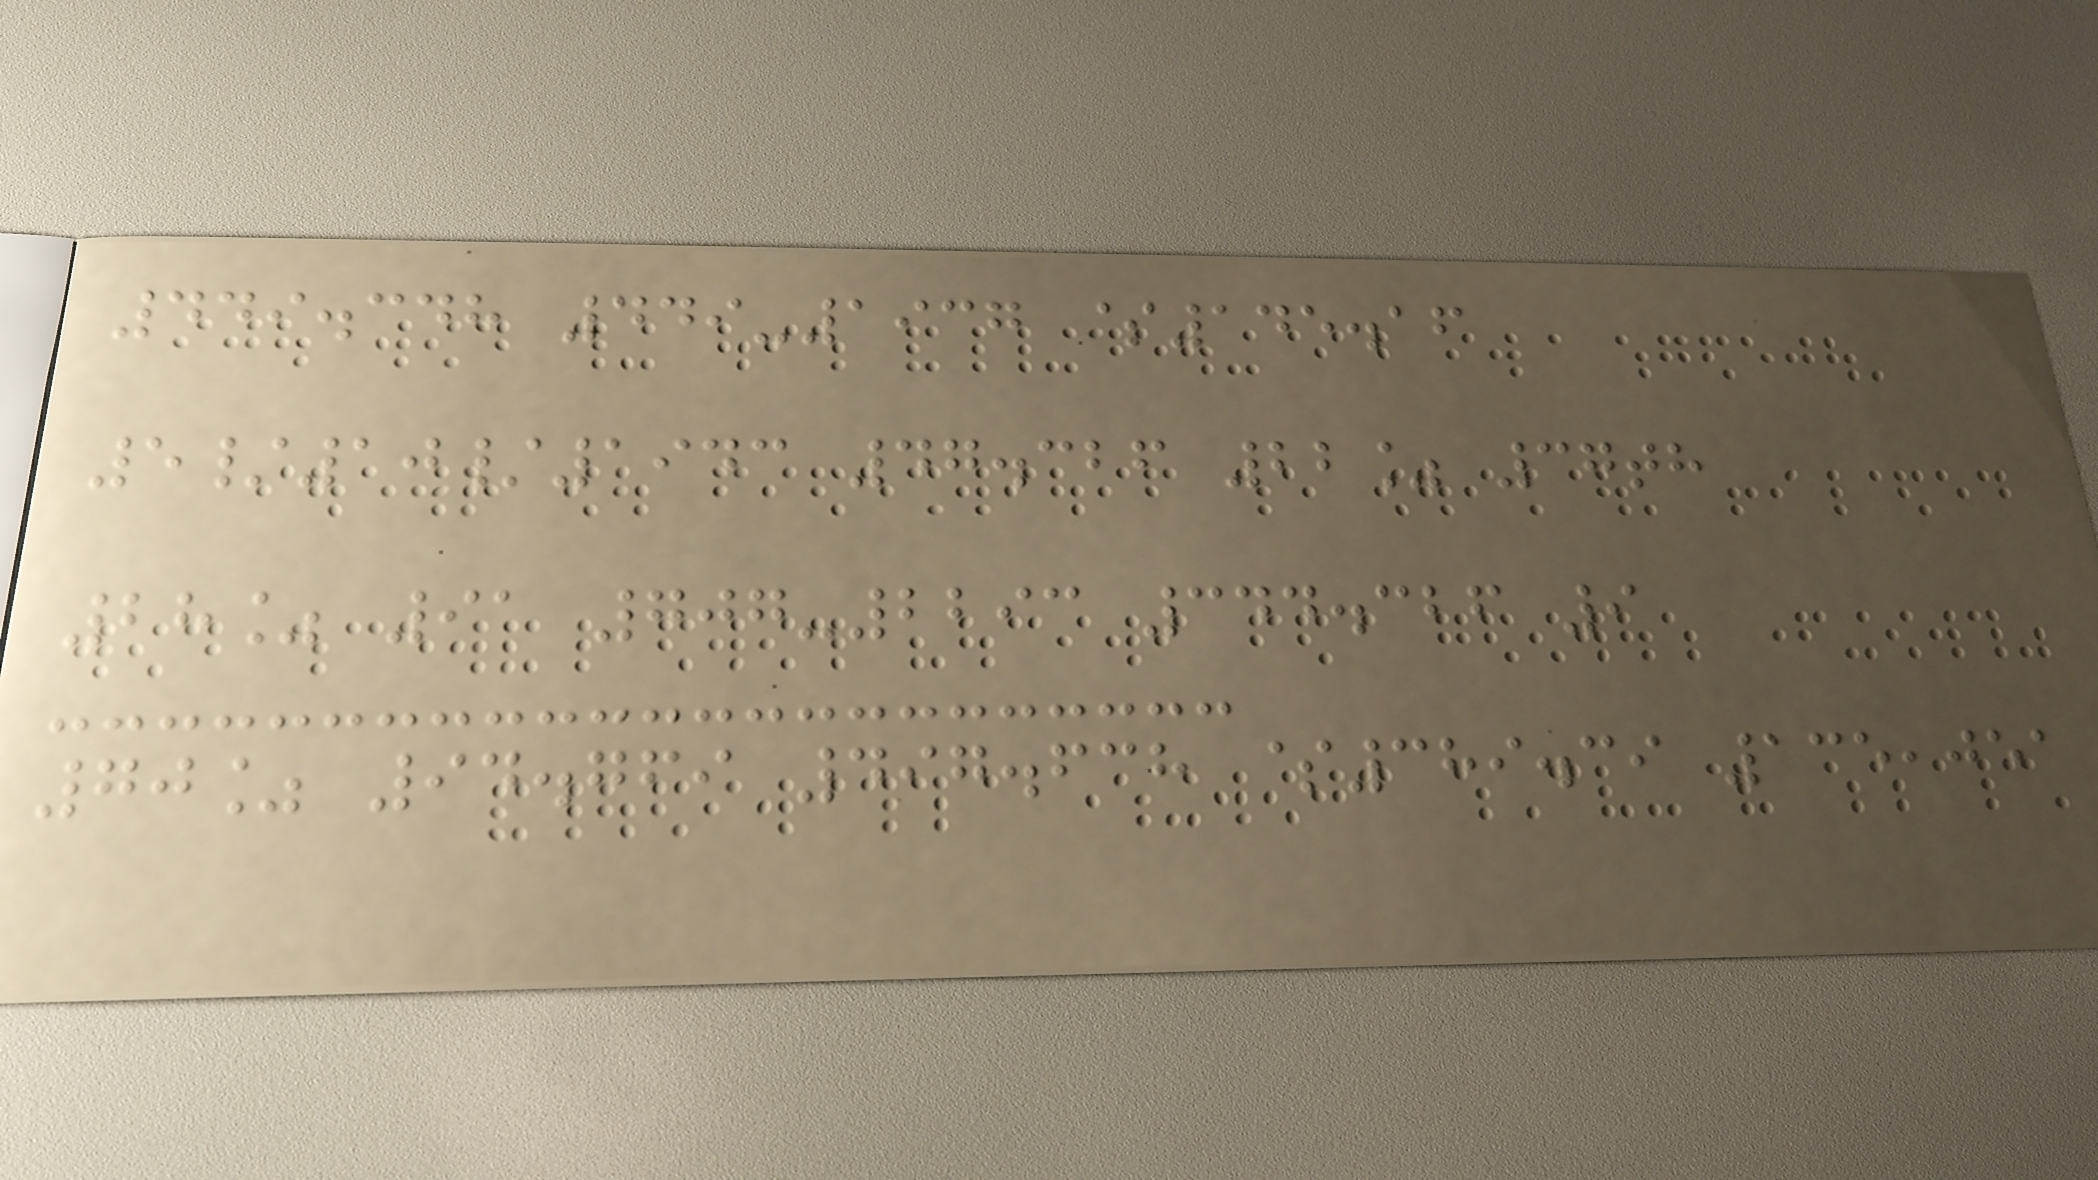449.348 449-1937 $145.16
5/10/1943 47.326 22% 37th
28% 91 707-2293 344.326 9
70% 94.769 497.638 $389.39 135,051
